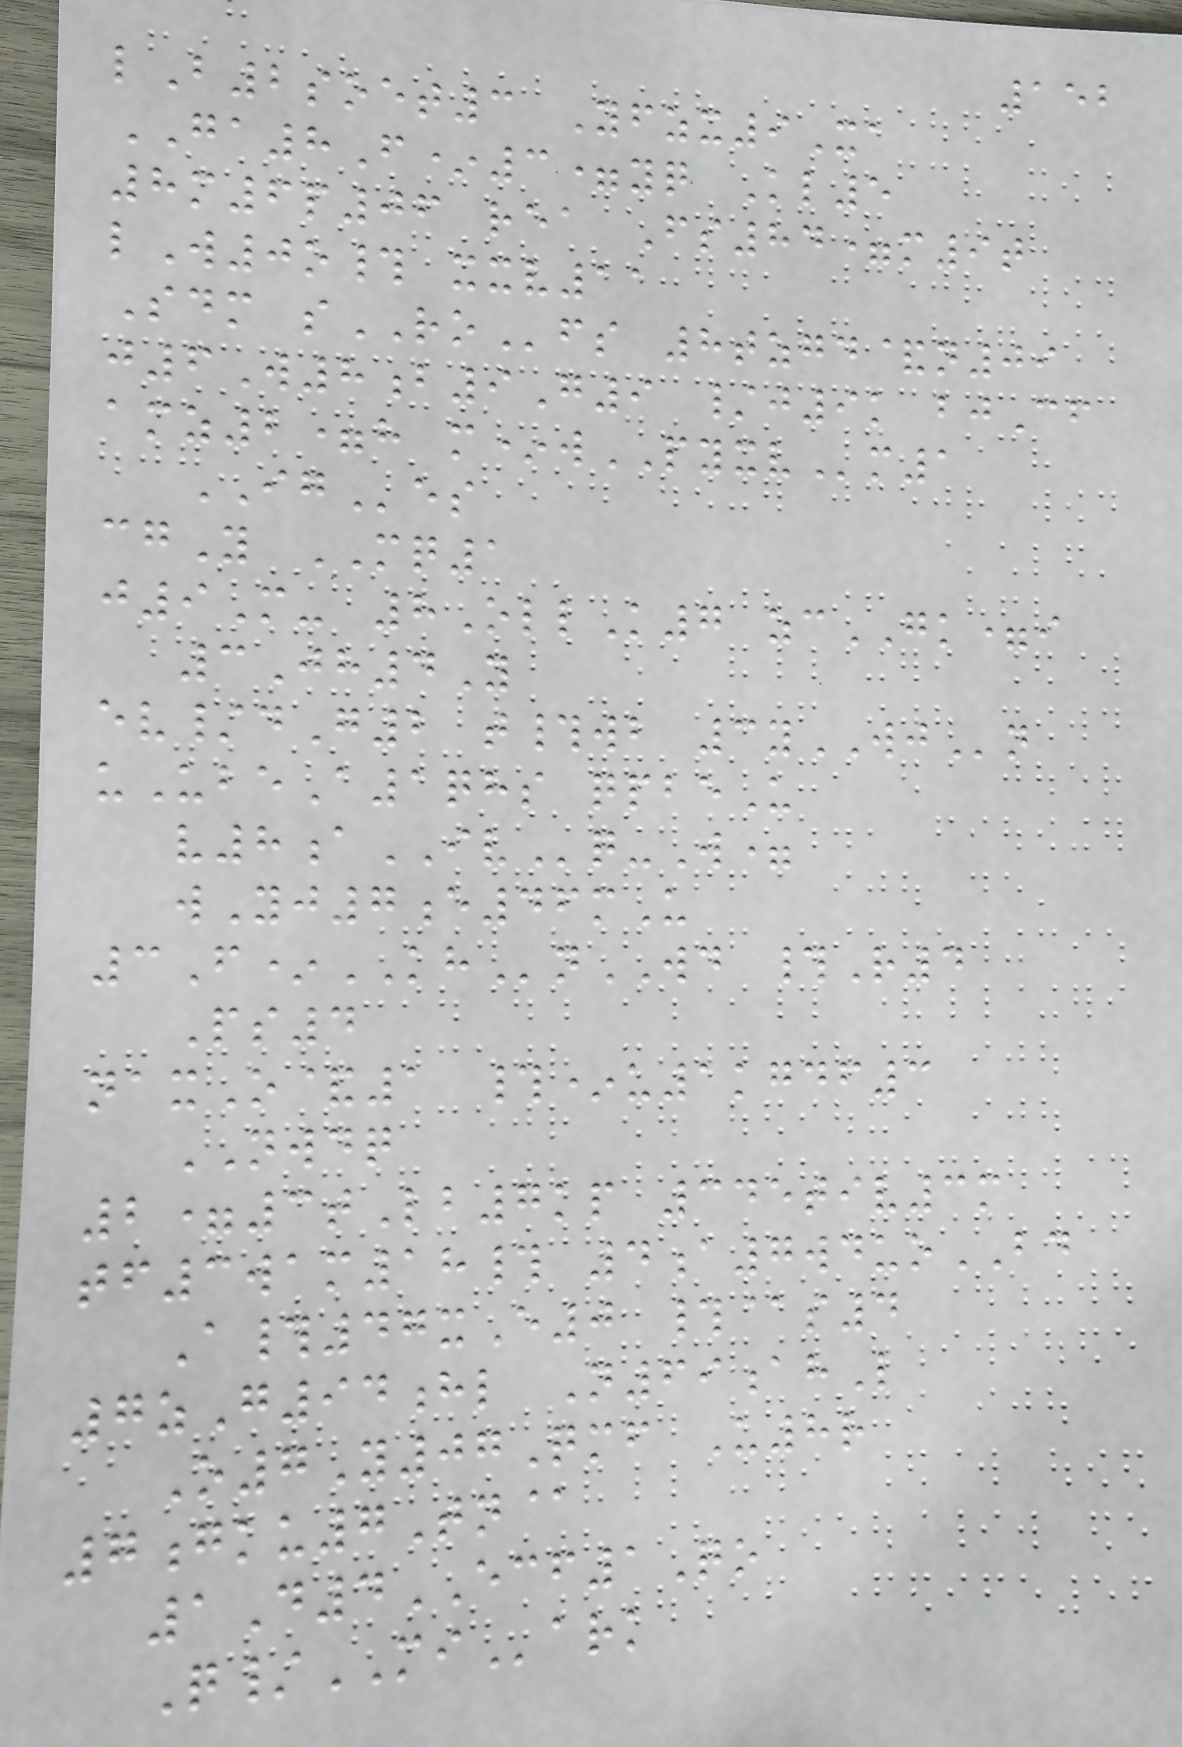152
lB2soet3 Yfzx9Xa
GA8F*3=yq Kl5
8m6p06 rea Fs84=m9t
lW0o# xxv11
Sdm sROfs 8tzgd&n09
j6W8b9G9 /j9k bjCf
amz2=h m*wPYXVm1
IGes
cgY MQ1
j9M- 8OllK7 zcGK=i
3Jh4Y
ev/dG2 t#wb 3yWJn
uUbeA1qhs qpbeU
v8aIVq-W=
wYj7e46mU
3F*KHnWD #R4
Ps4
naxO&1 #*u1kgdf3
NWDQ
2=3tLb7kp 345tiv3m
tf3wam18# 4a7wduoBD
A#47xE0 #@s4
7zG94hl N69ahL
O7Y07Qmf U8r
7gku7Tn@
1D4ECF1Qo
Q/MIark
